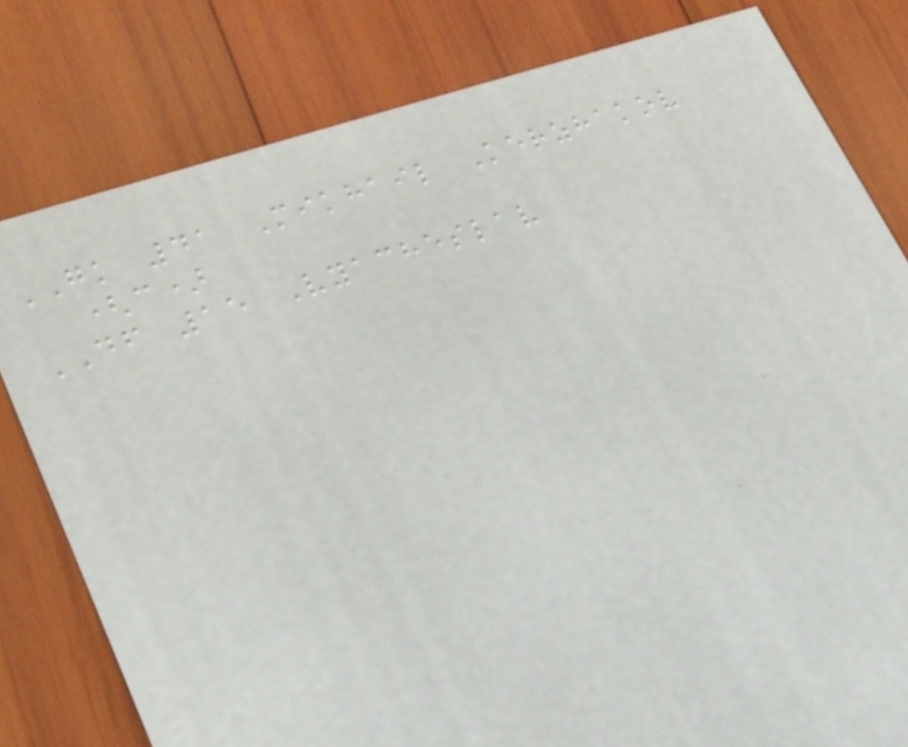GK 41 Mikhail Kerzhakov
(c)
DF 15 Vyacheslav
